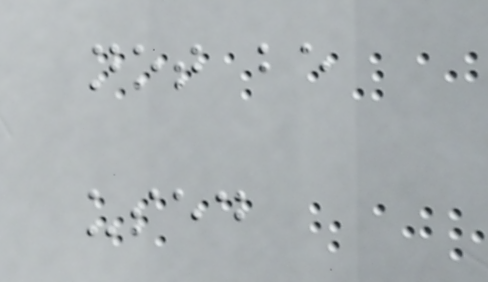not be
used
